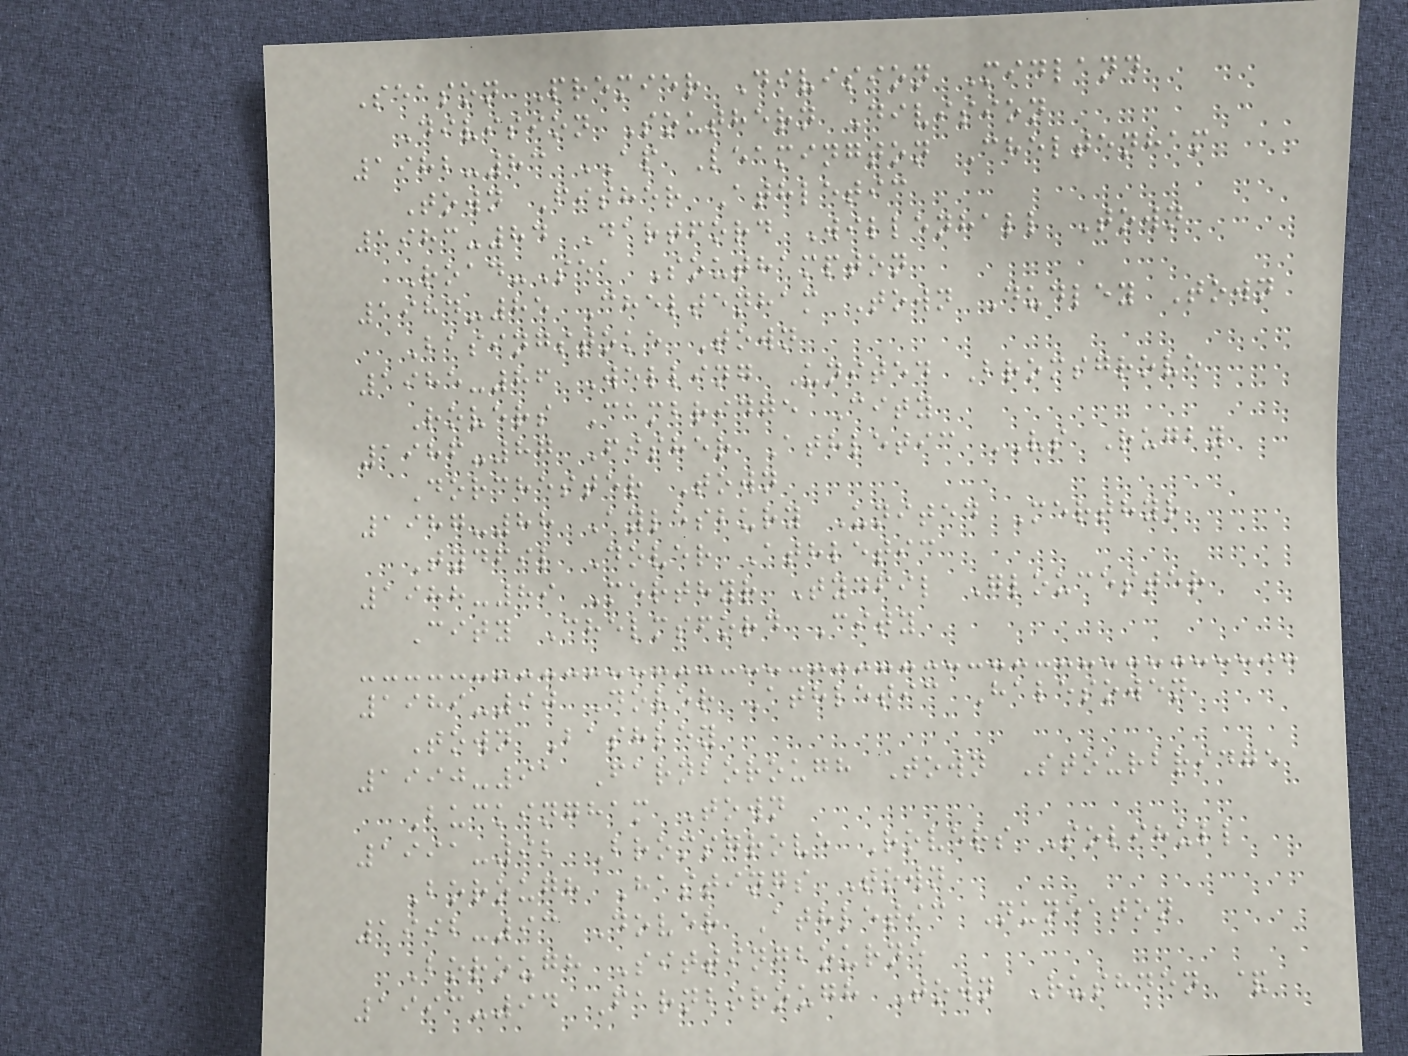Season Premier Division Midland
Division Southern Division
1982-83 AP Leamington Cheltenham
Town Fisher Athletic
1983-84 Dartford Willenhall Town
Road-Sea Southampton
1984-85 Cheltenham Town Dudley Town
Basingstoke Town
1985-86 Welling United Bromsgrove
Rovers Cambridge City
1986-87 Fisher Athletic VS Rugby
Dorchester Town
1987-88 Aylesbury United Merthyr
Tydfil Dover Athletic
1988-89 Merthyr Tydfil Gloucester
City Chelmsford City
1989-90 Dover Athletic Halesowen
Town Bashley
1990-91 Farnborough Town Stourbridge
Buckingham Town
1991-92 Bromsgrove Rovers Solihull
Borough Hastings Town
1992-93 Dover Athletic Nuneaton
Borough Sittingbourne
1993-94 Farnborough Town Rushden &
